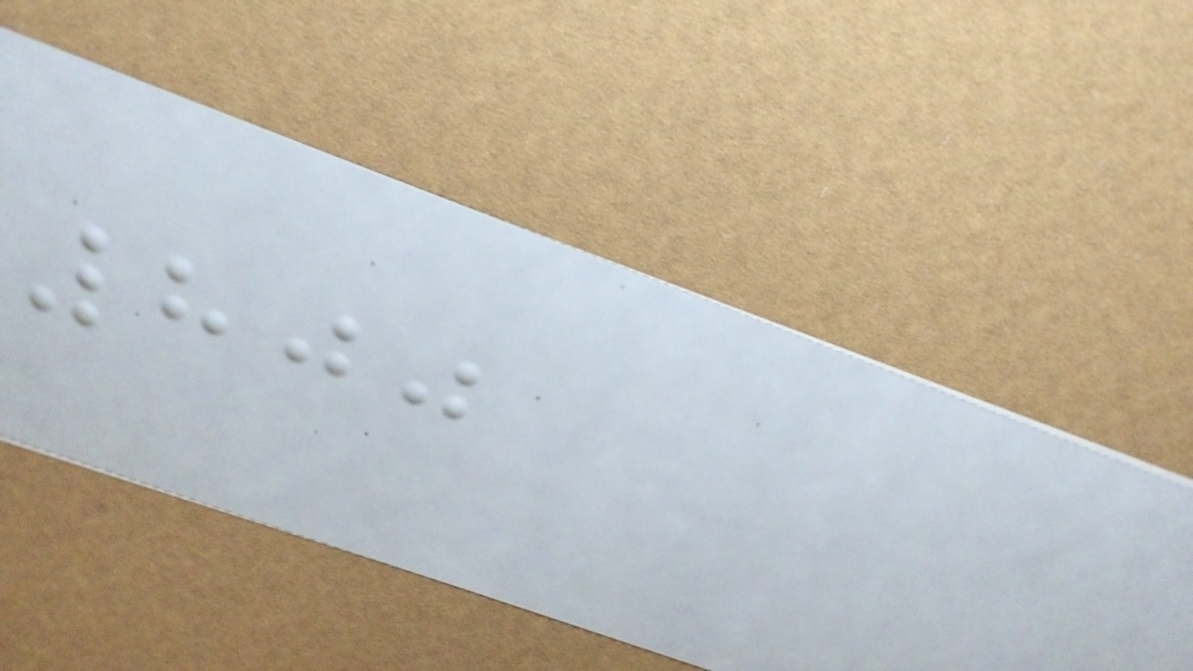800
